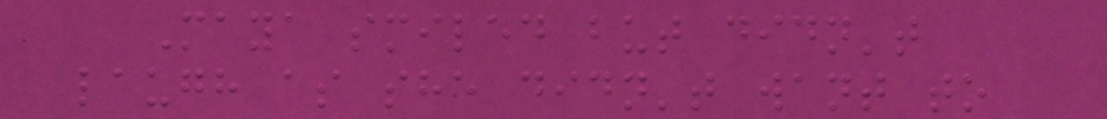Maya smiled but didn't
laugh as she didn't want to
